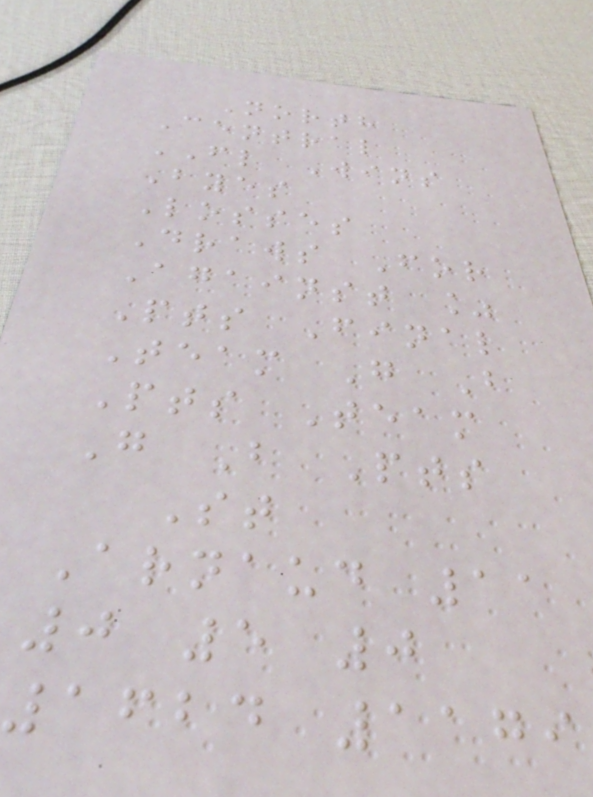North
Central
FL Wins
Byes
Losses
Draws For
Against %
Pts Final
Team G B
Pts Team
G B Pts
St
Arnaud 11
0 5 0
1624 1179
